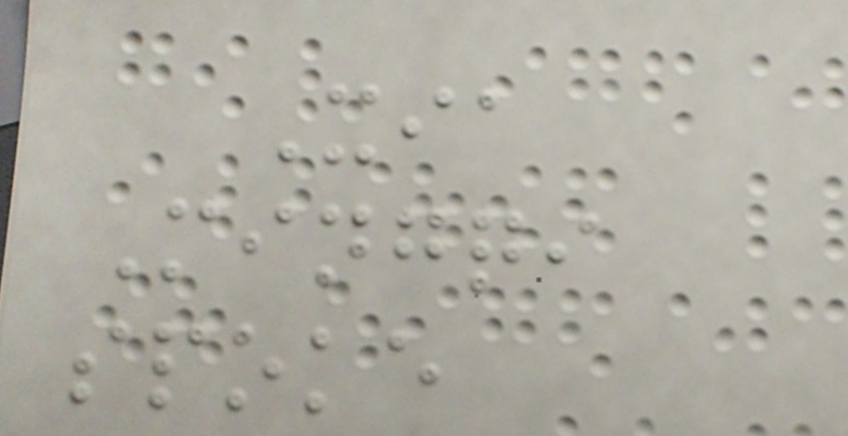Xia
Mingqi
spoke
